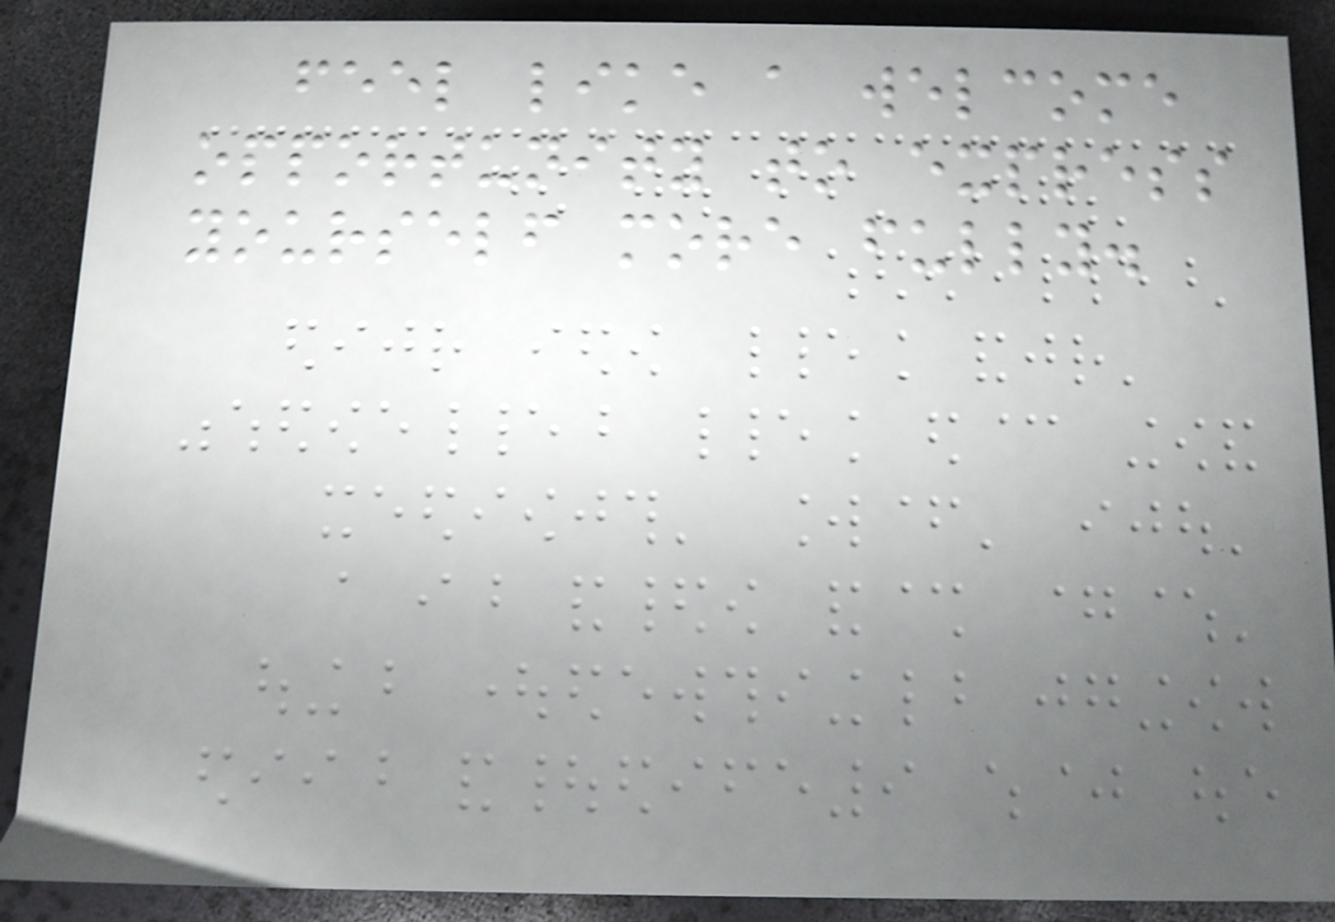feel like a welcome
opportunity to express
yourself more fully.
